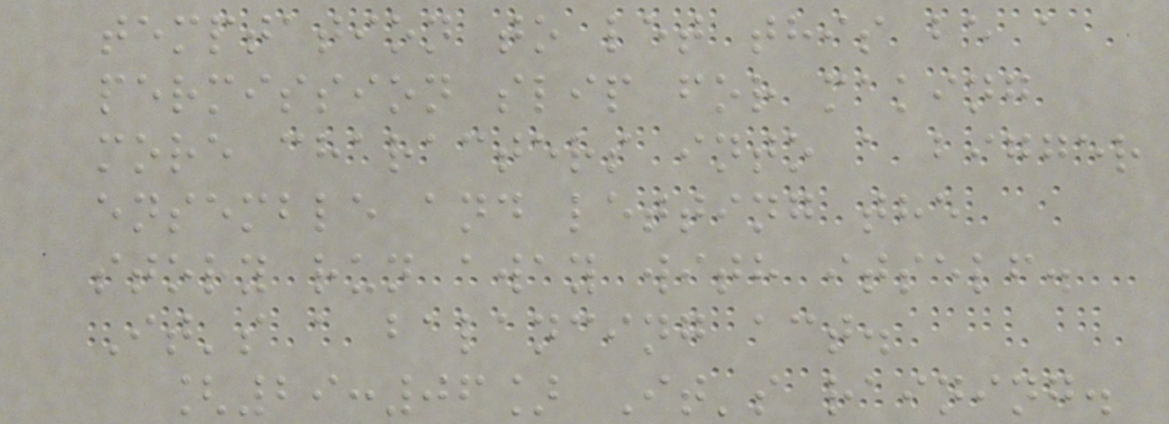temptation to let this be a
permission slip for making
more characters into a bigger
ensemble and letting the
story run away with itself.
It's a balancing act.
[29:06] It's raining.
